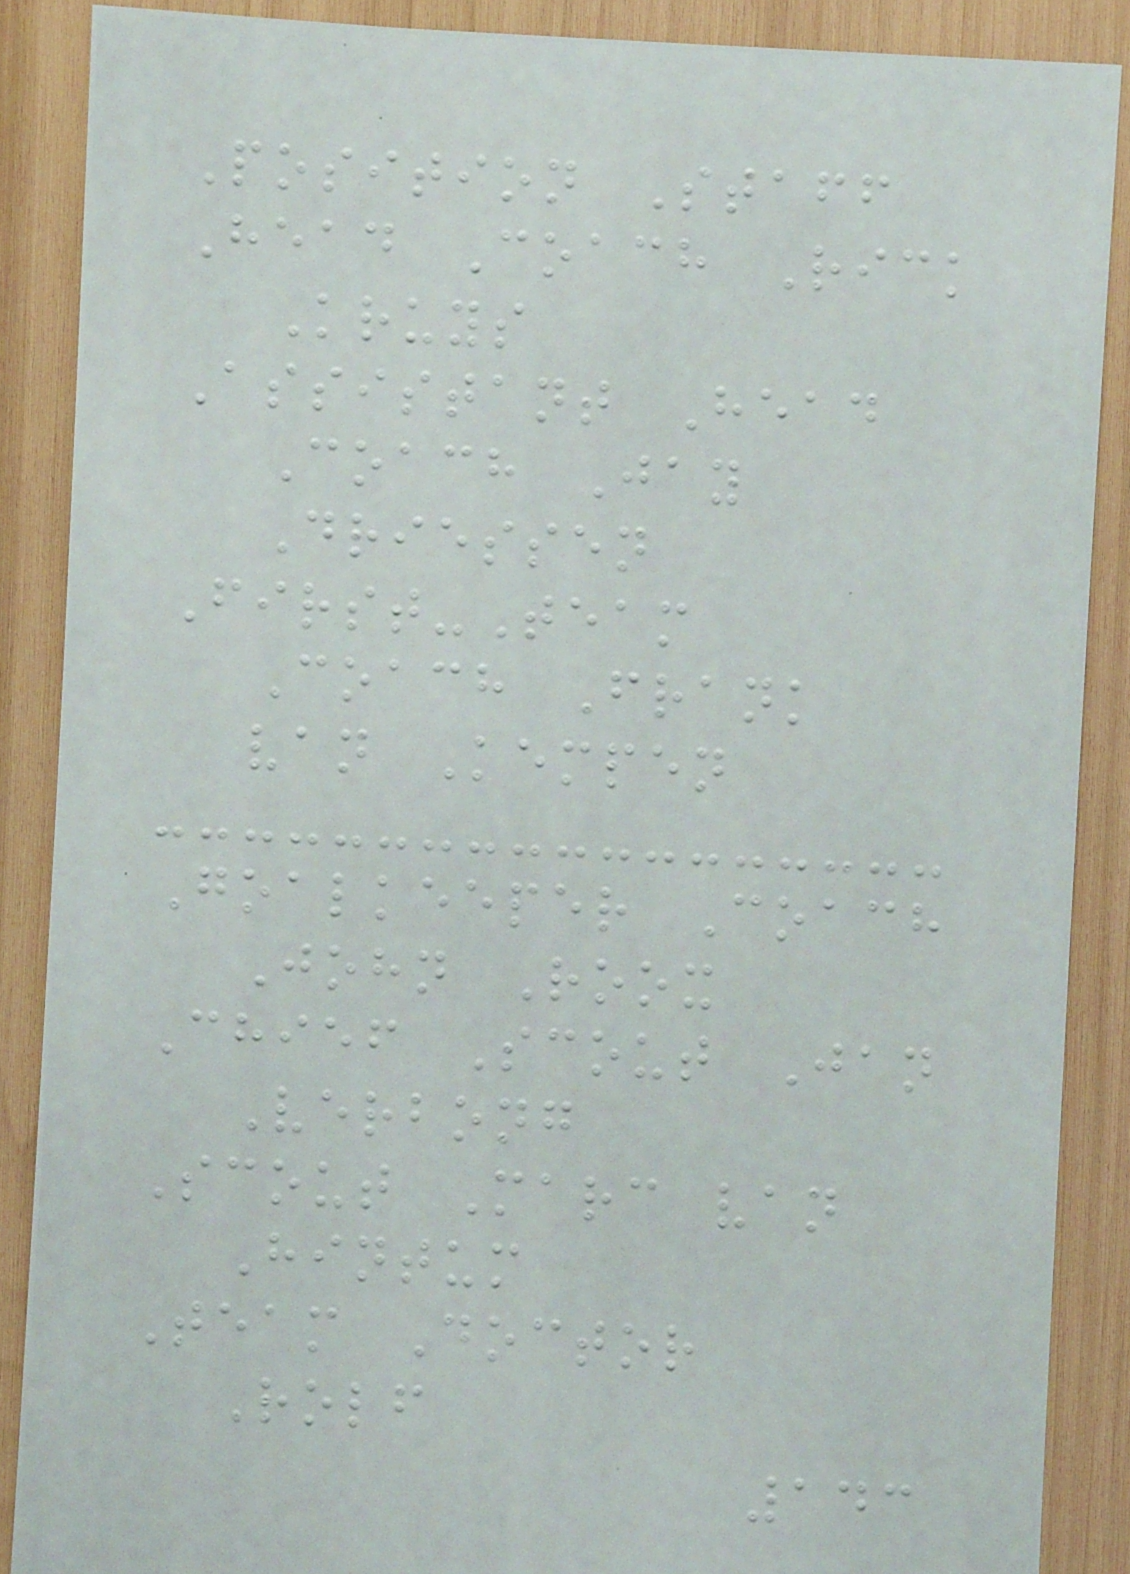Position Staff
Head Coach Rick
Kruys
Assistant Head
Coach Jay
Driessen
First-Team
Coach Frank
van Kempen
Goalkeeper Coach
John Roox
Chief Scout Jan
Verbong
Scout Marc van
Hintum
Team Doctor
Rolf
143
